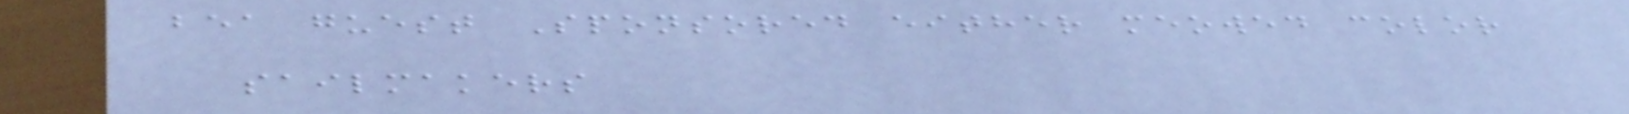bea guest Sponsored either meowed color
sailmakers
